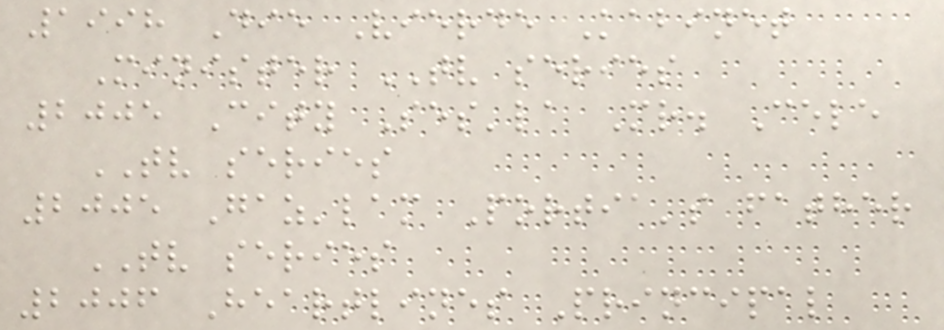1998 Die Vierde Kabinet
Minister TV series
2005 City Ses'la Mr. Cele
TV series
2005 Gaz'lam Portia's father
TV series
2006 Heartlines Principal
